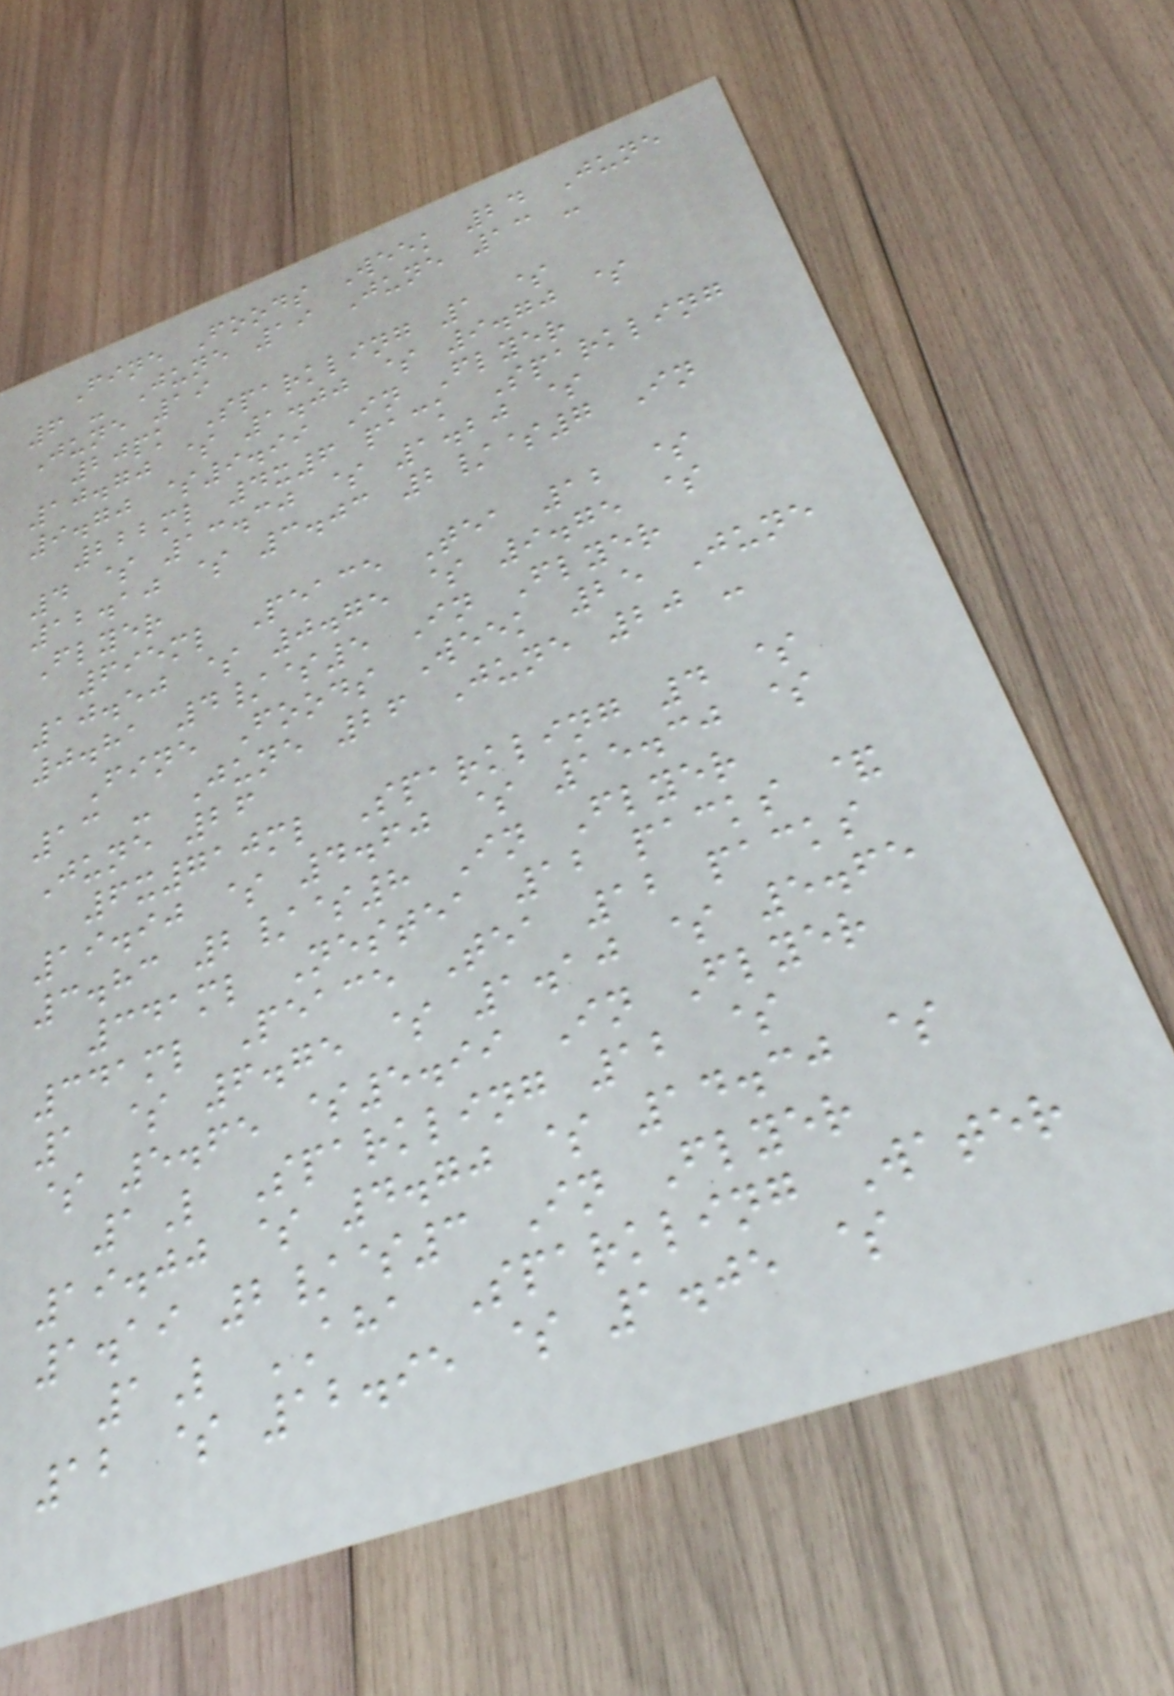Fine Foods Week 24 June
6 - June 19 June 13 -
June 19
20pk Sparkling 1 $
10.70 $ 1.00 $ 9.70 $
9.70 $9.99 In Flyer
222ml 4x6 pack Sparkling
4 $ 13.30 $ 1.20 $
12.10 $ 3.03 2/$7 In
Flyer
695ml Peace Tea 12 $
10.50 $ 0.75 $ 9.75 $
0.81 4/$5 In Flyer
Fine Foods Week 25 June
13 - June 26 June 20 -
June 26
6x710ml Sparkling 4 $
19.90 $ 4.60 $ 15.30 $
3.83 2/$8 In Flyer
341ml Nestea 12 packs &
341ml Peace Tea 12 packs
1 $ 6.75 $ 1.10 $ 5.65
$ 5.65 $5.99 In Flyer
1L Sparkling 12 $
19.00 $ 4.70 $ 14.30 $
1.19 2/$3 In Flyer
1L AHA Sparkling Water
12 $ 12.95 $ 1.05 $
